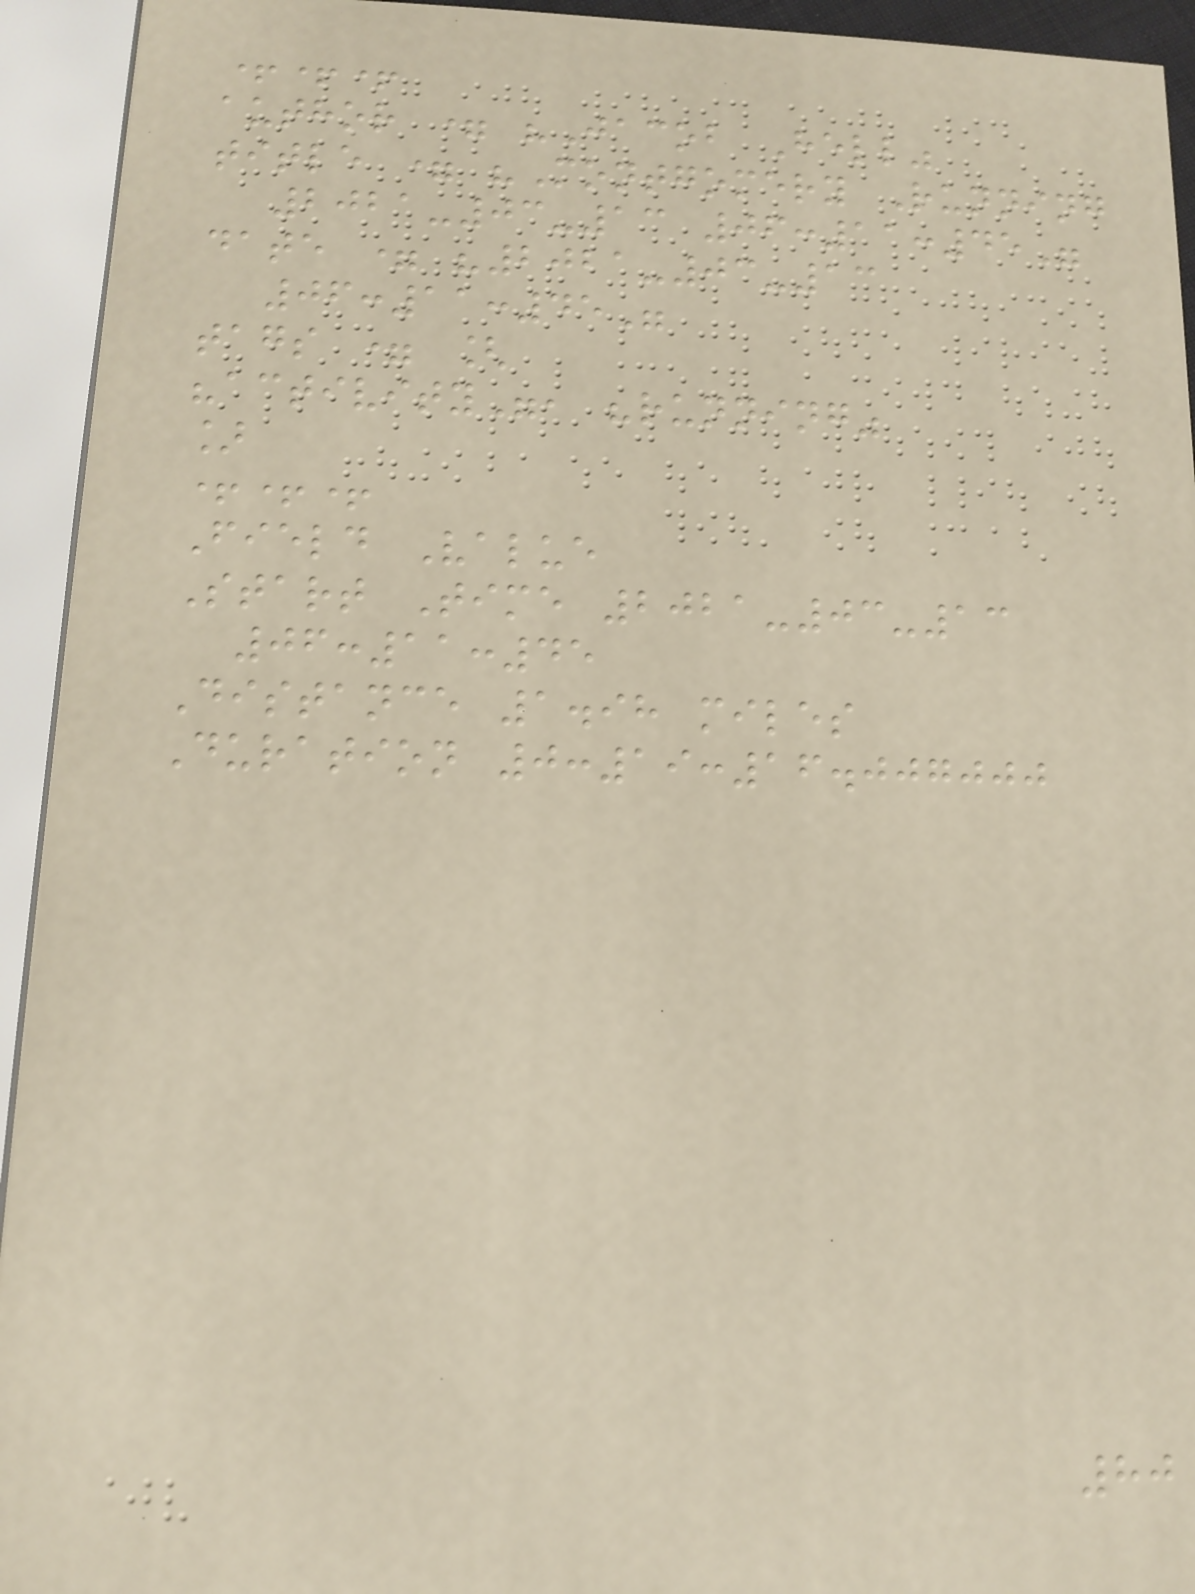+++
author = "Jacob Hell"
title = "Montgomery Running
2021-03-13 06:11:45"
date = "2021-03-13
06:11:45"
tags = [
"activity", "running"
]
+++
Field Value
Start Time 2021-03-13
06:11:45
Distance 1.98 miles
Duration 0:19:16.007000
80
